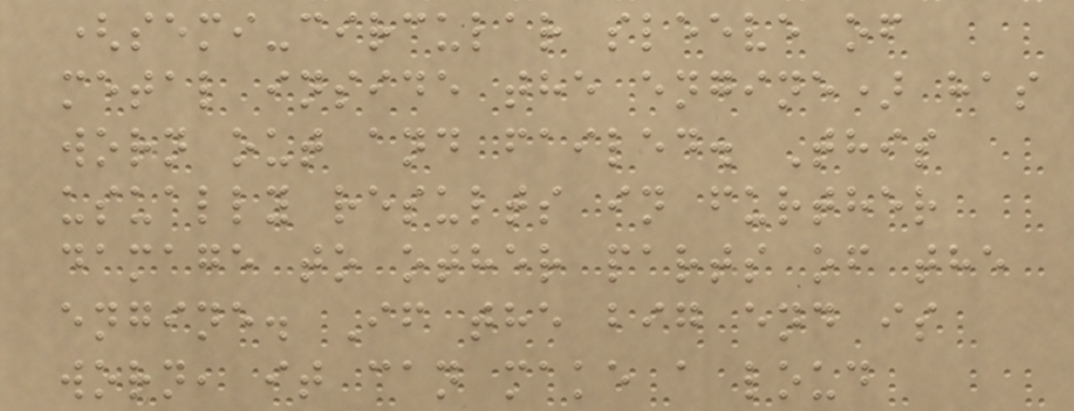(semi-circular sleeve of
metal inside the engine) has
worn out and failed. This
usually results in further
damage to other parts of the
engine. If the big end is
worn, it can make a loud
